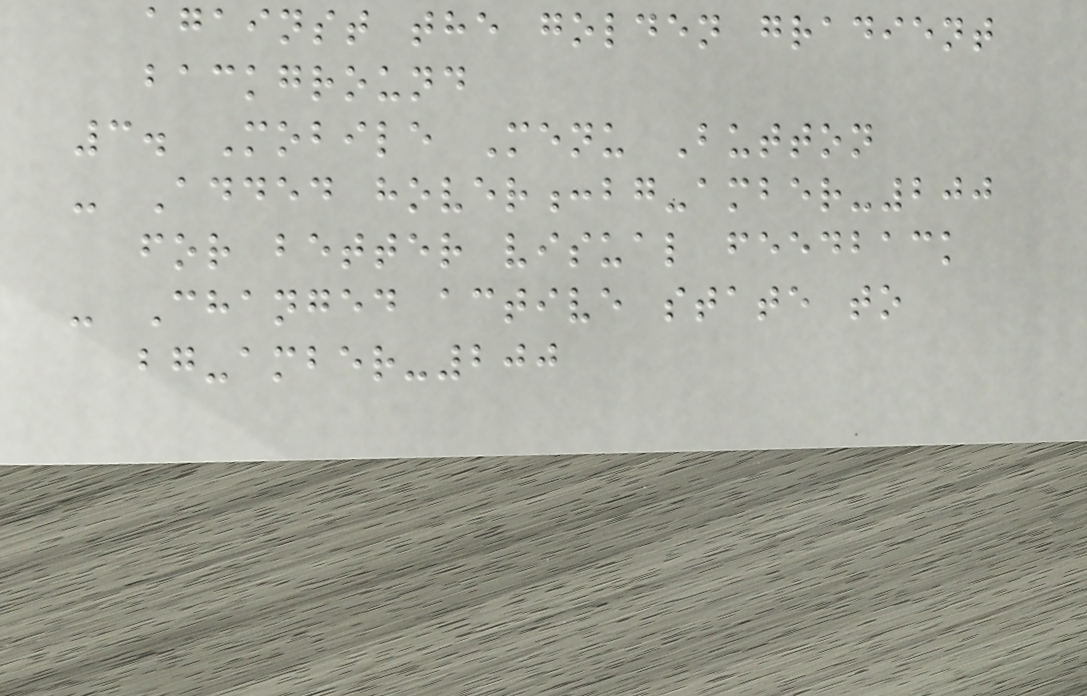against the golden gradient
background
3. Mobile Menu Button
- Added hover:bg-amber-200
for better visual feedback
- Changed active state to
bg-amber-200
